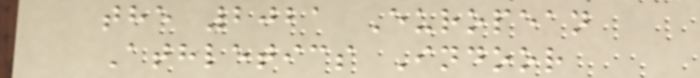the 2021 European
Athletics Indoor
